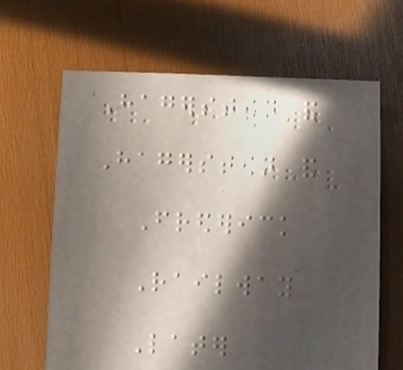Hagerstown and
Hagerstown and
Frederick
Railway
Later
